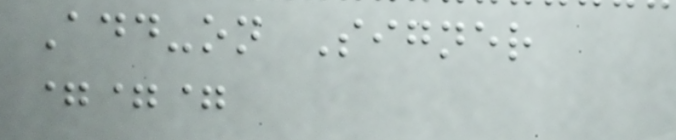Add-on Signer
===
